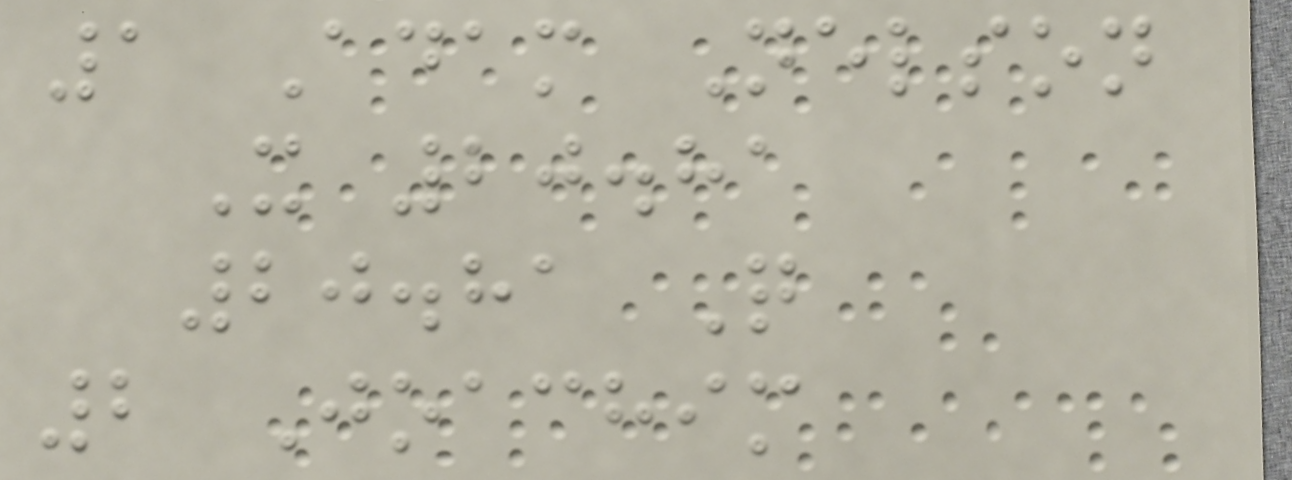1 Adam Nelson
X 20.81
20.81 Q
2 Joachim
